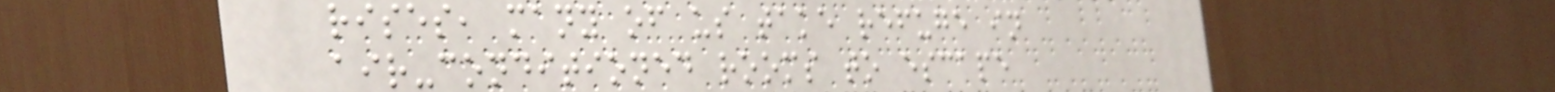rises, many of us take refuge in
air-conditioned rooms to escape
